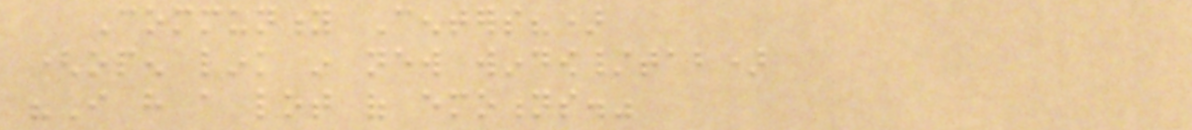Community Centers?)
(open link in new window/tab)
"I have a lot of emotions."
